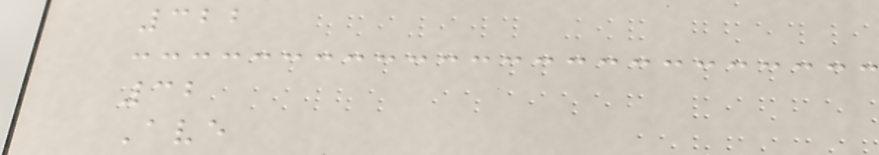322
32
Ave
